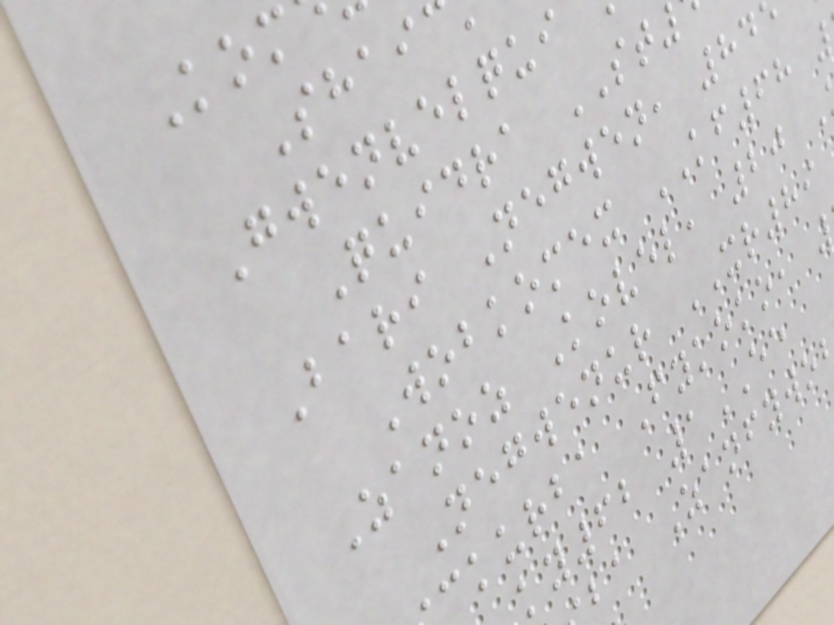Gwenvelqui
Quidra ST
Bari Negwen, 84
Wobkomex KF68
Zanoz Kovel, 20
Negwenur XR89
ckurba Fykoko,
ky62 1EE
ba Zanfywo
